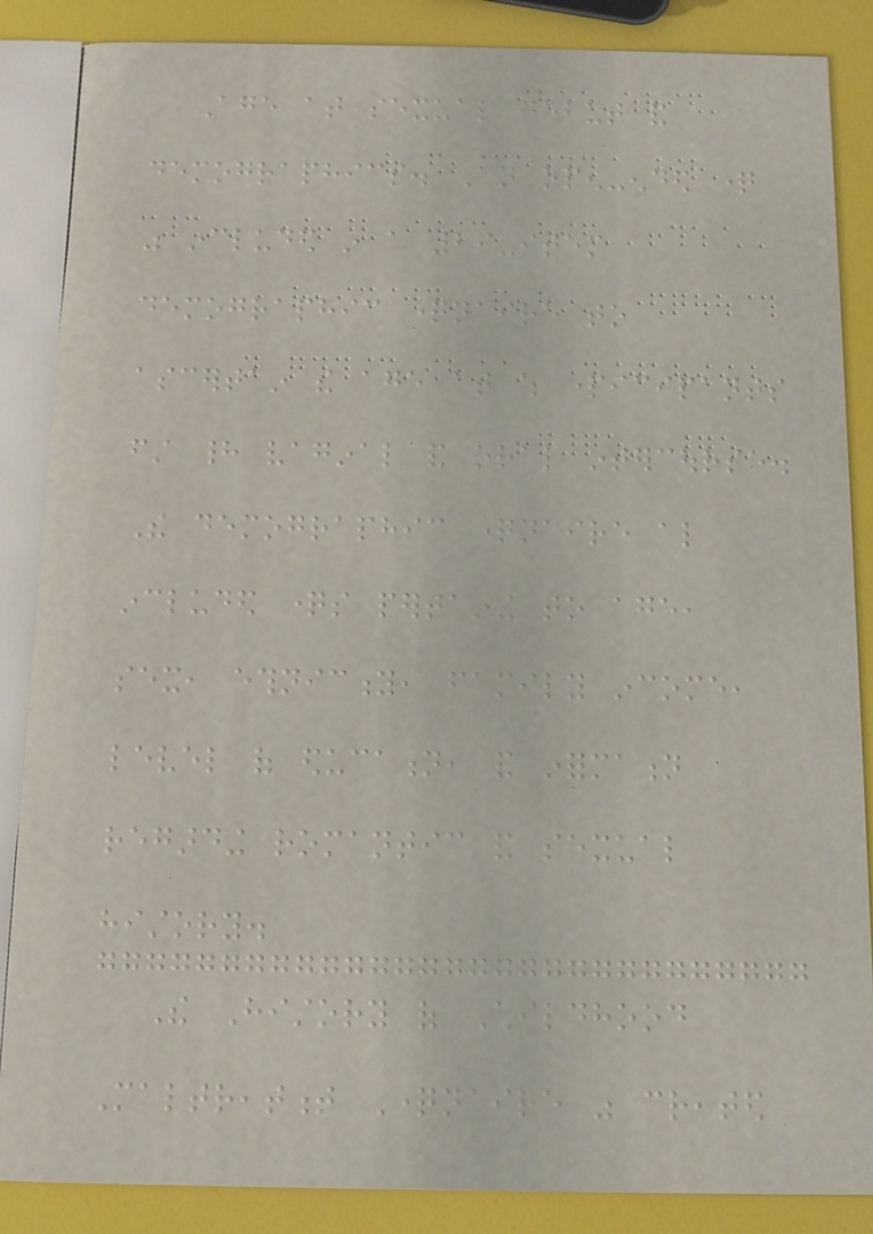Age at sexual debut and
demographics. An open-ended question
was included in a 29-item
demographic questionnaire to
ascertain the age at which participants
first had vaginal and oral intercourse.
The demographic questionnaire also
included questions pertaining to age,
sex, ethnicity, family income,
level of education, and information
regarding romantic and sexual
history.
The History of Childhood
Maltreatment Questionnaire was created
